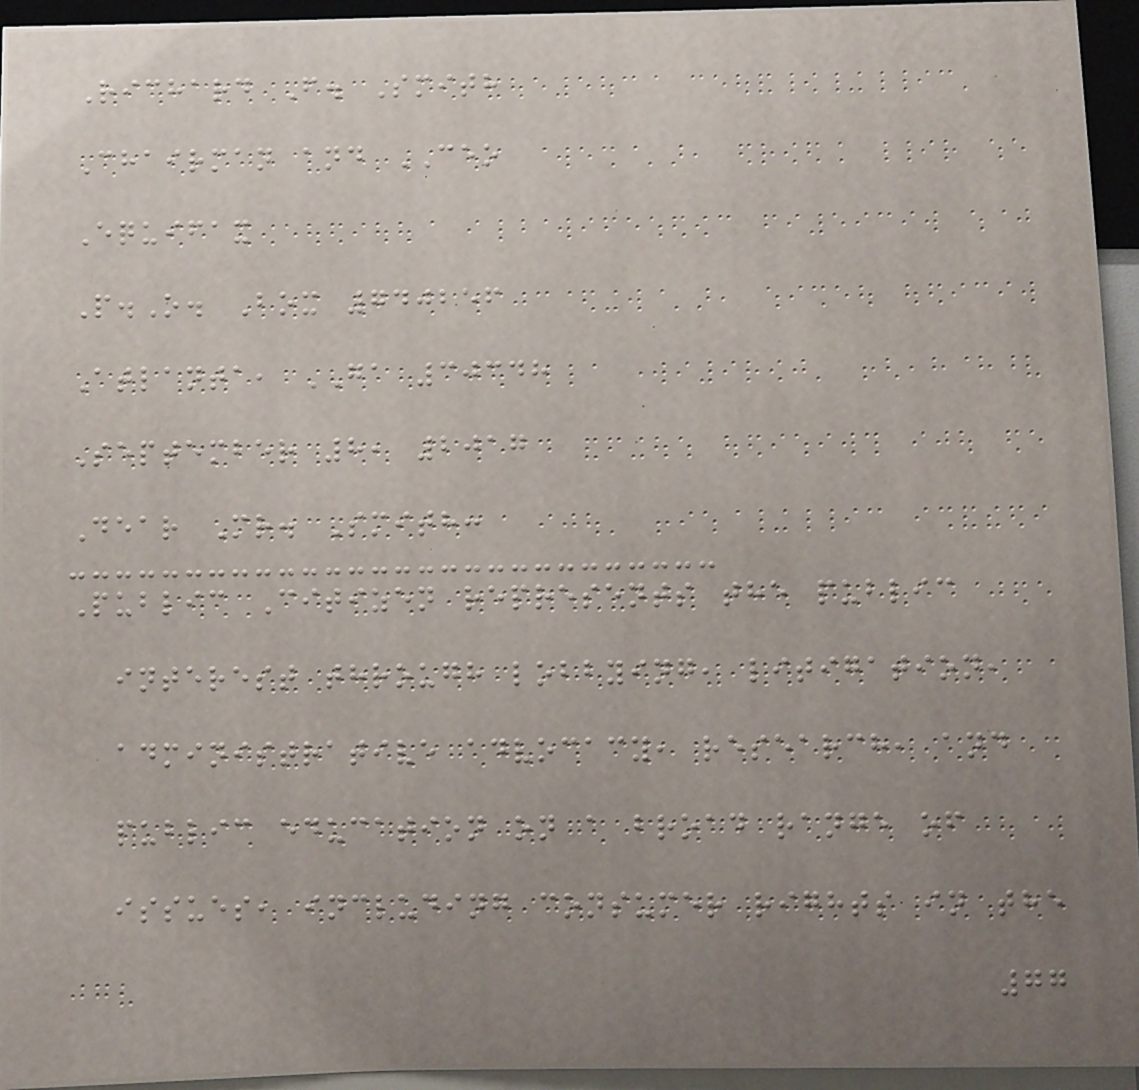Richard F. Smith
Chairman and CEO
Equifax
P.O. Box 740256
Atlanta, GA 30348
September 8, 2017
Dear Mr. Smith:
Public Citizen represents the public
interest through lobbying, litigation,
administrative advocacy, research, and
public education on a broad range of
issues, including consumer rights in the
77
